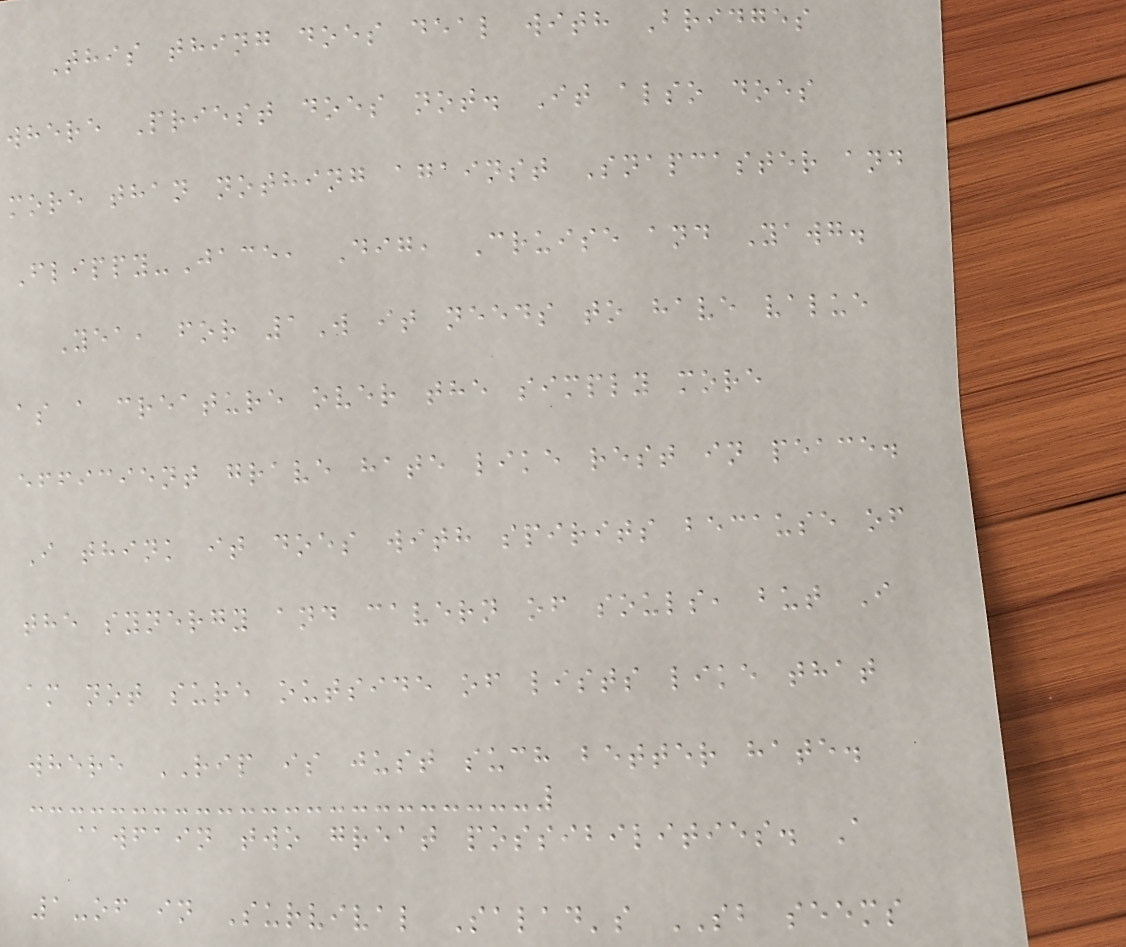This thing does deal with Bridges
where Priest does not. It also does
more than nothing against Snapcaster and
Flippy-Jace, Dig, Cruise and Yawg.
Yea, for 1W it needs to have value
as a creature over the simply more
efficient grave hate like rest in peace.
I think it does with spirits because of
the synergy and cavern of souls, but I
am not sure outside of lists like that
where RIP is just such better hate.
@wfain two great possibilities. A
1-of in Survival Salad's SB seems
